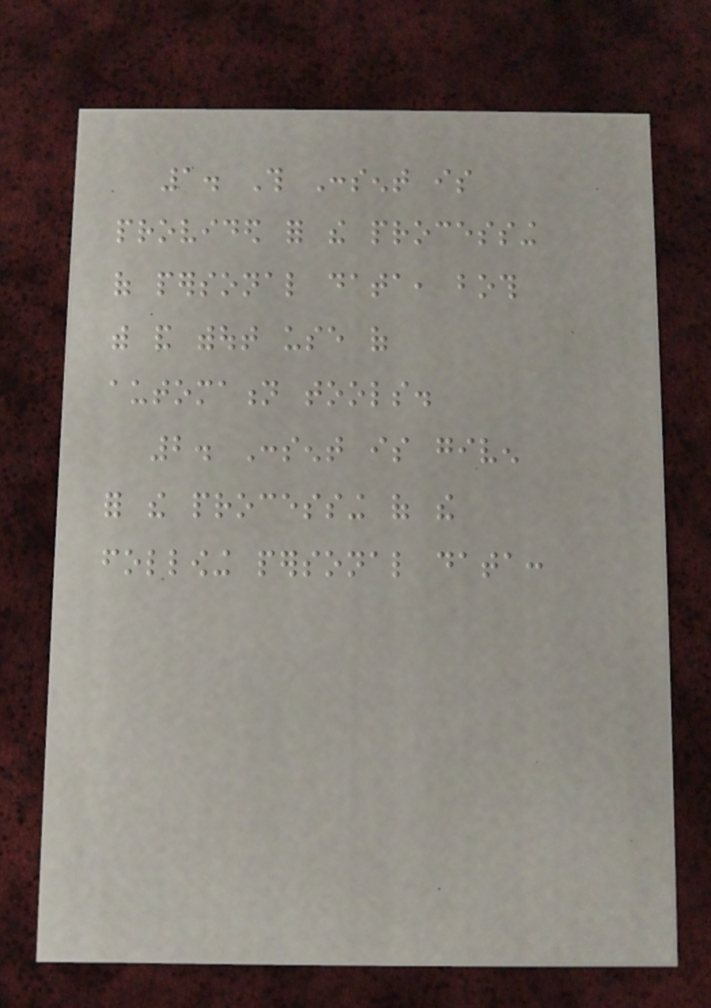1. This Consent is
provided for the processing
of personal data, both
with and without use of
automation tools.
2. Consent is given
for the processing of the
following personal data:
